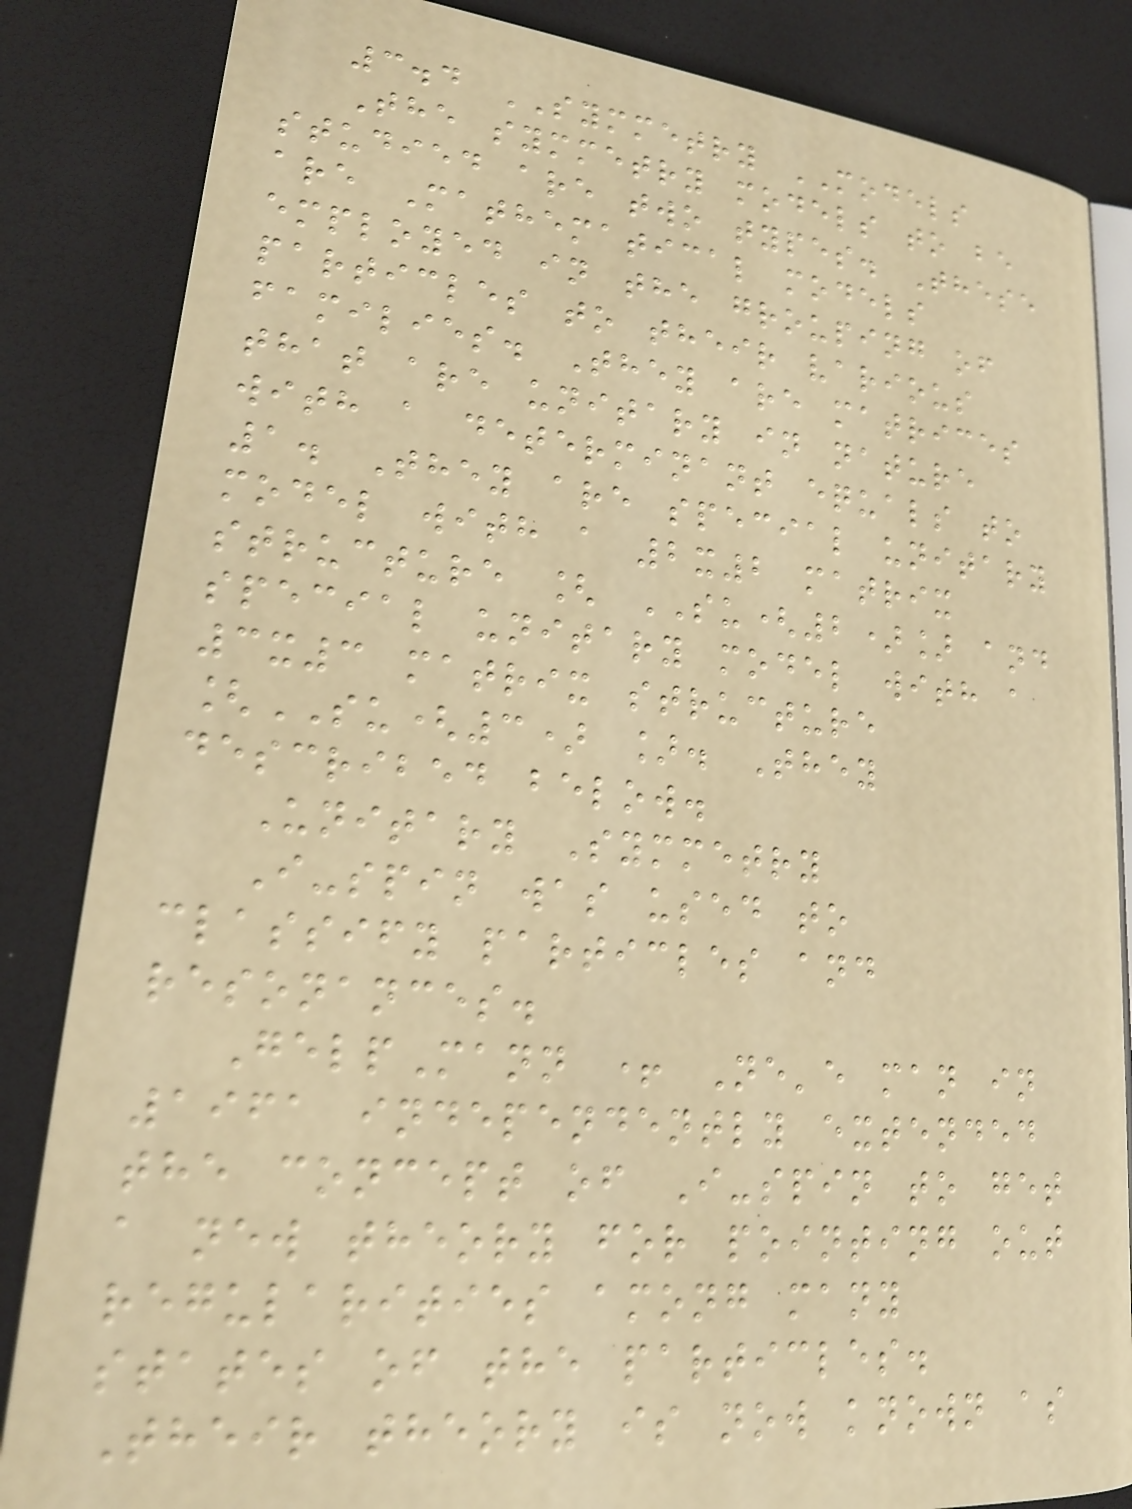3.4 SYMMETRY MODELS
The symmetry models to be
studied are two types. These
are Mathematical models
employed in the grouping of
particles to their various
families. They are matrices
that are unitary in nature
with a determinant equals to
1. They are special unitary
model with a 2x2 matrix
structure [ SU(2)] and
special unitary model with a
3x3 matrix structure
[SU(3) ]. They
described below.
Unitary Symmetry
I-spin was used to
classify particles and
resonances.
GelpMann + Ne'e man in
1961 independently extended
the concept of I-spin to get
a new theory for pointing out
regularities among many
states of the particles.
Their theory is now known as
